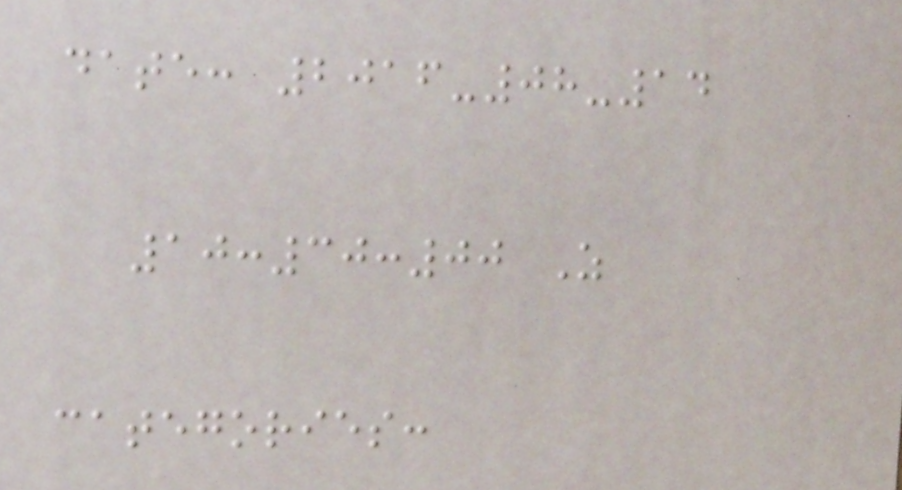date: 2016-08-14
10:30:00 Z
categories:
